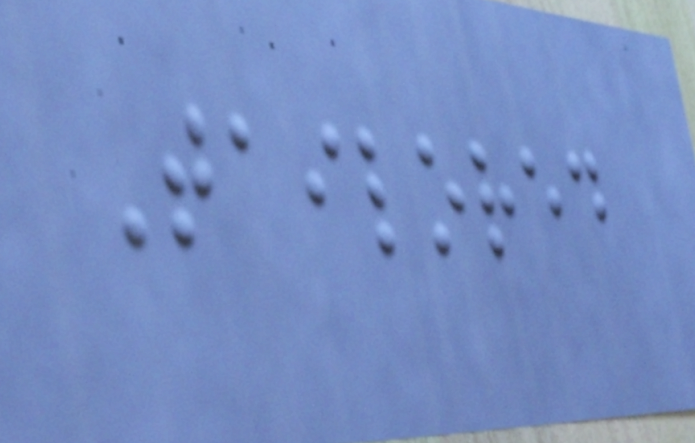Tailored
